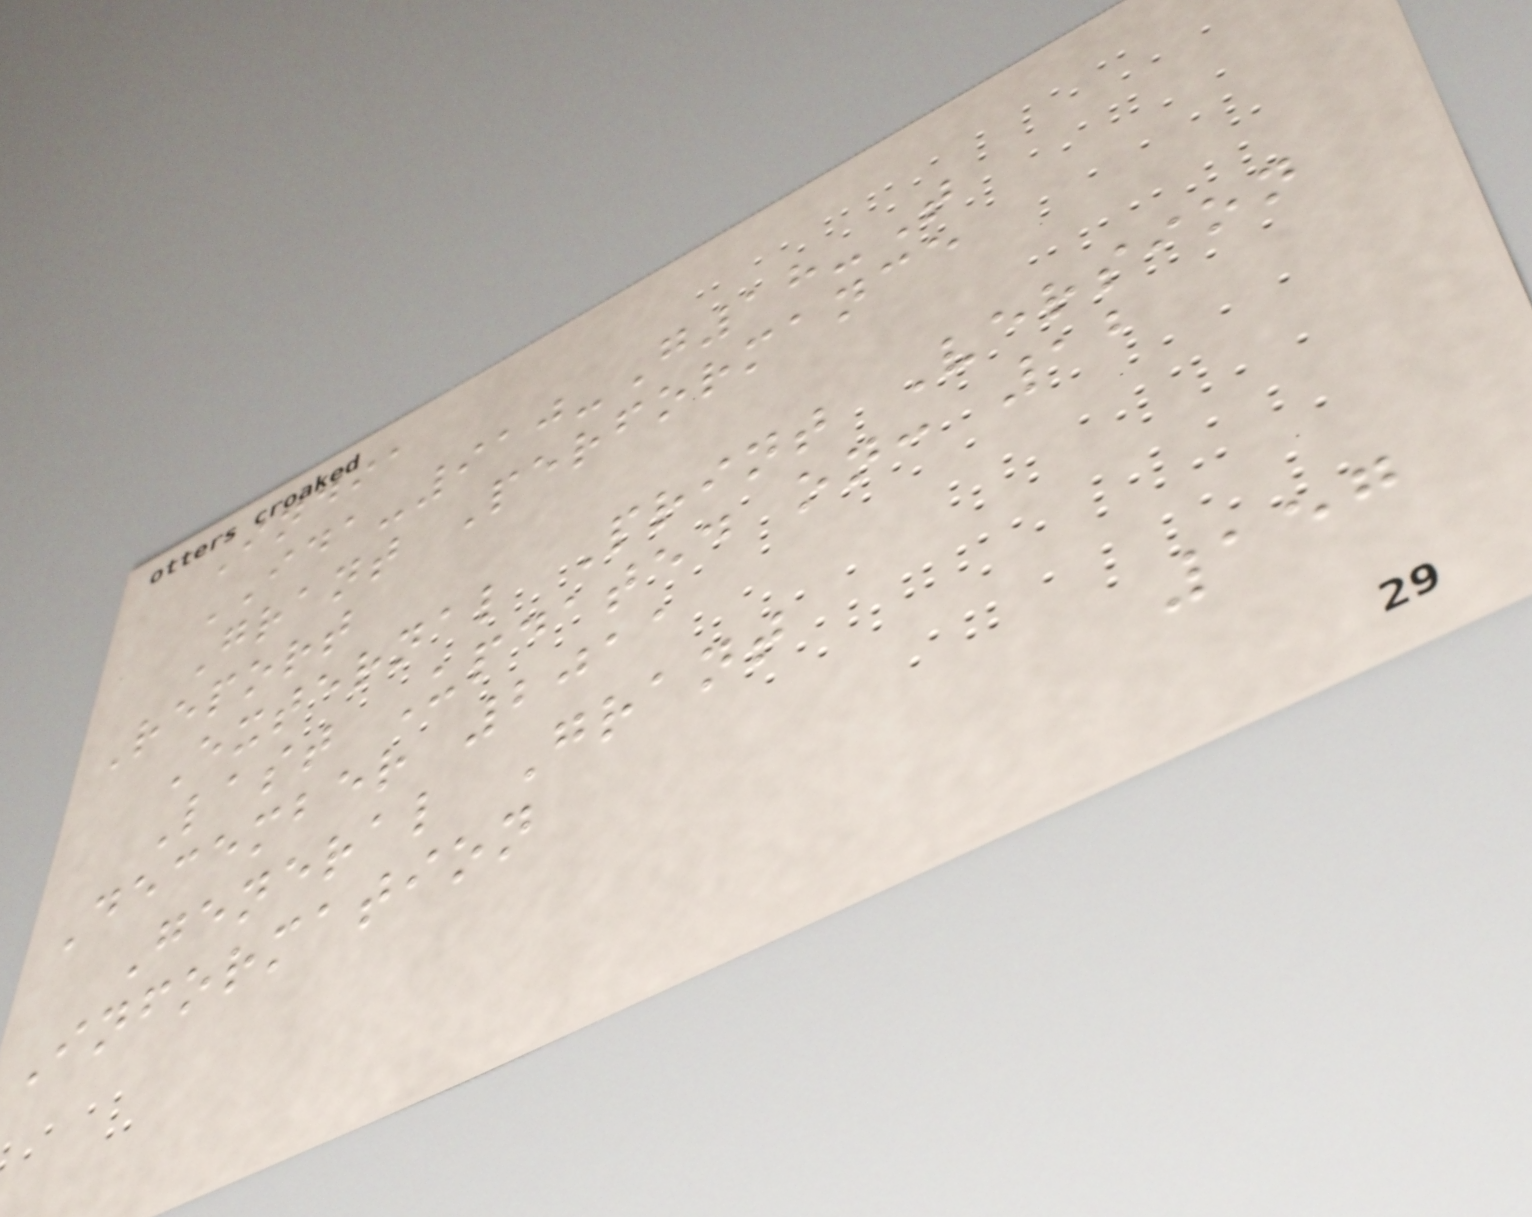India
IDA-910-G18-T
Grant Performance
Report
External Print Version
Last Updated on: 12
December 2011
General Grant
Information
157
